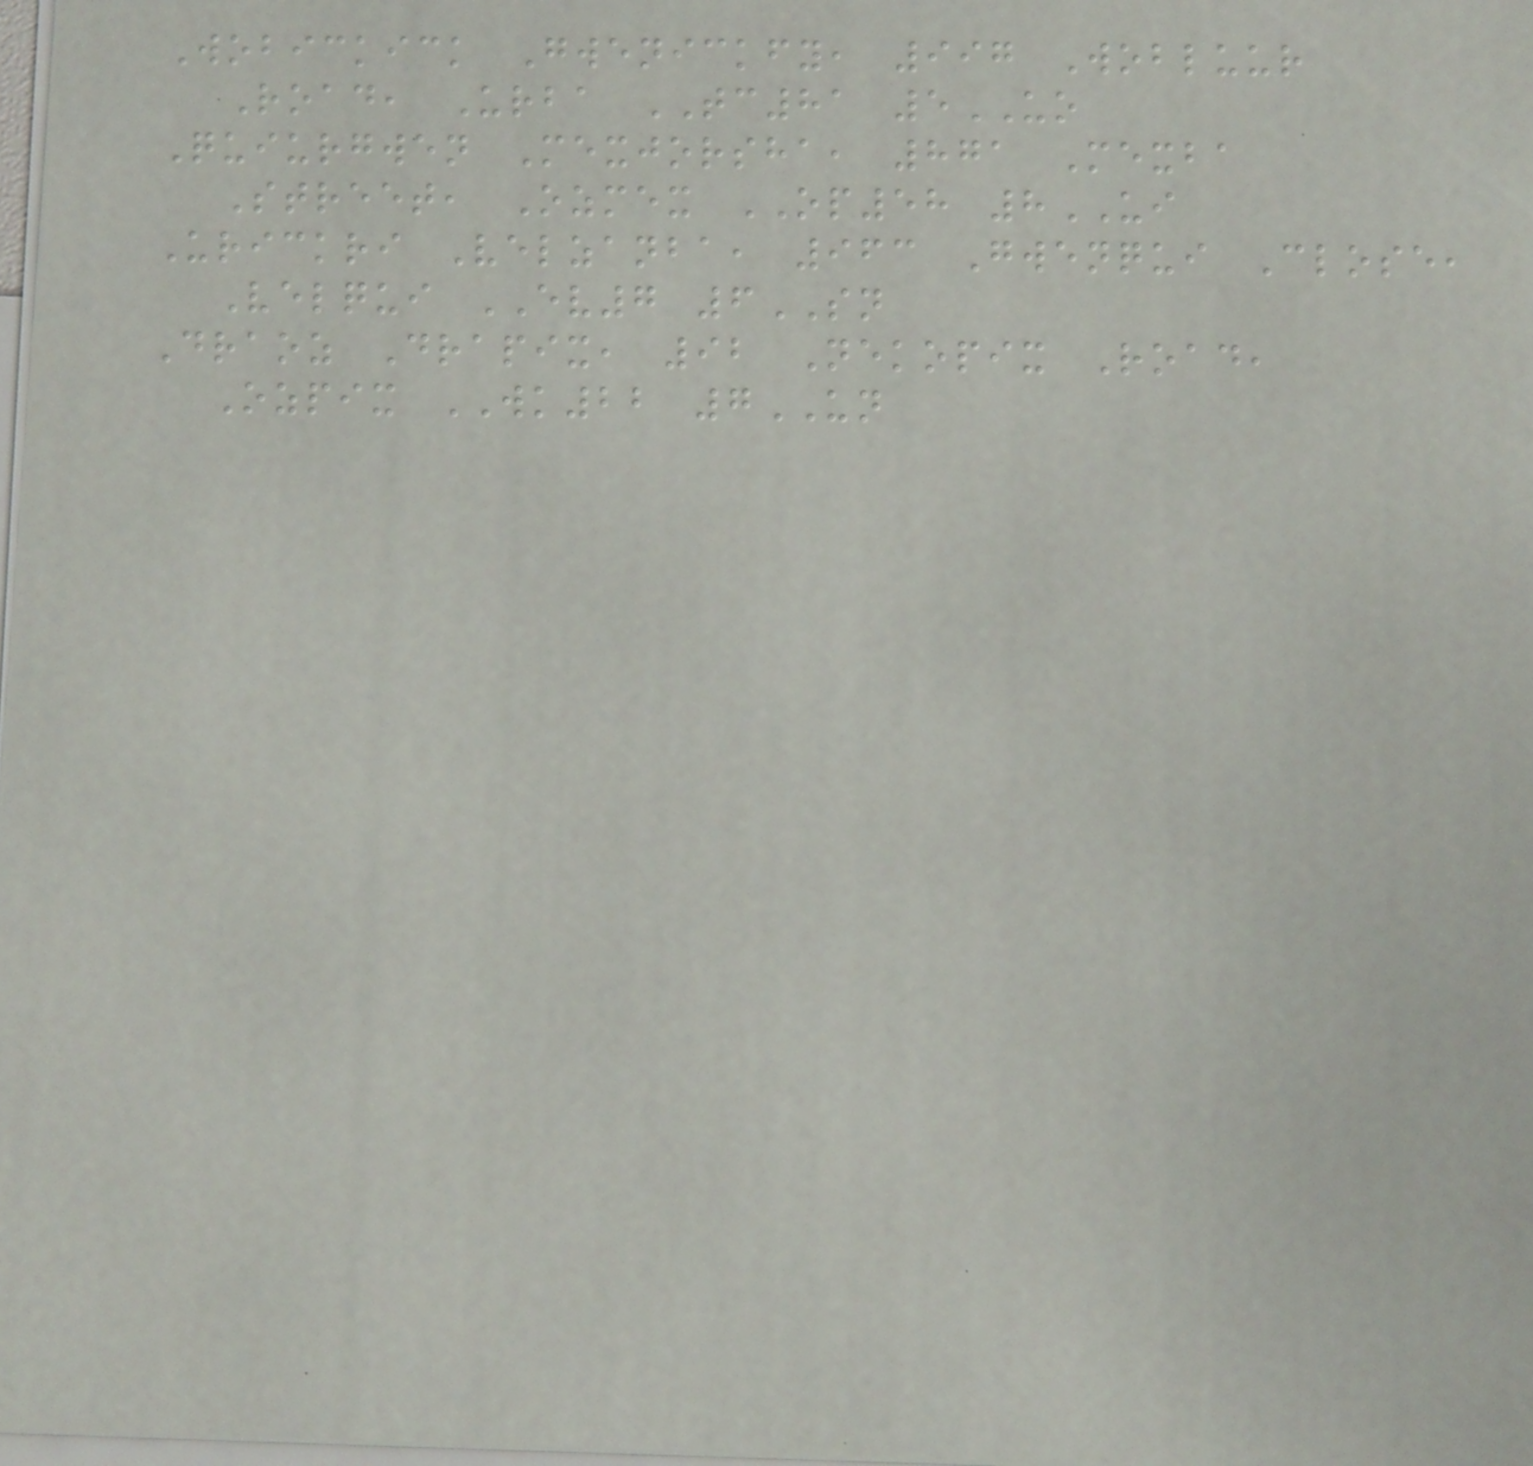Wobickick Gwenickfy, 997 Wobluur
Road, Urba TC81 5UO
Quiurgwen Mexjorsha, 871 Mexba
Street, Ozmex OP58 8UI
Urickri Velzanba, 963 Gwenqui Close,
Velqui EV7 6SN
Draoz Drapix, 92 Nekopix Road,
Ozpix WK22 7UN
